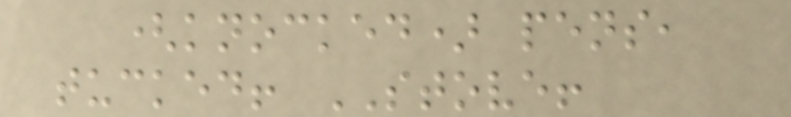(knocked) pens,
tucked! STOVE!
